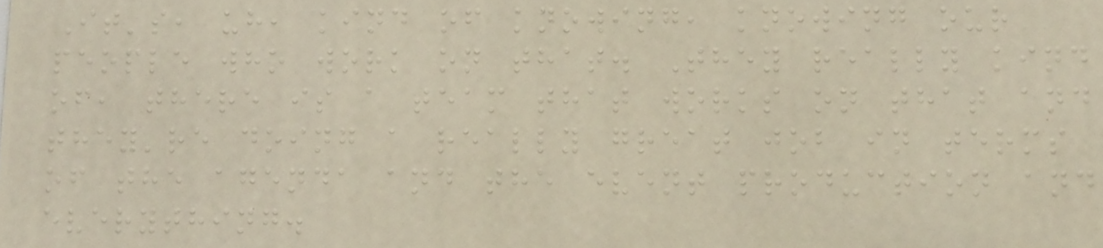It's, uh, kind of knowing, knowing our
people who work on that. They really kind
of, there is a team that works on that and
they're doing a really great job in terms
of the agenda and the event production and
everything.
